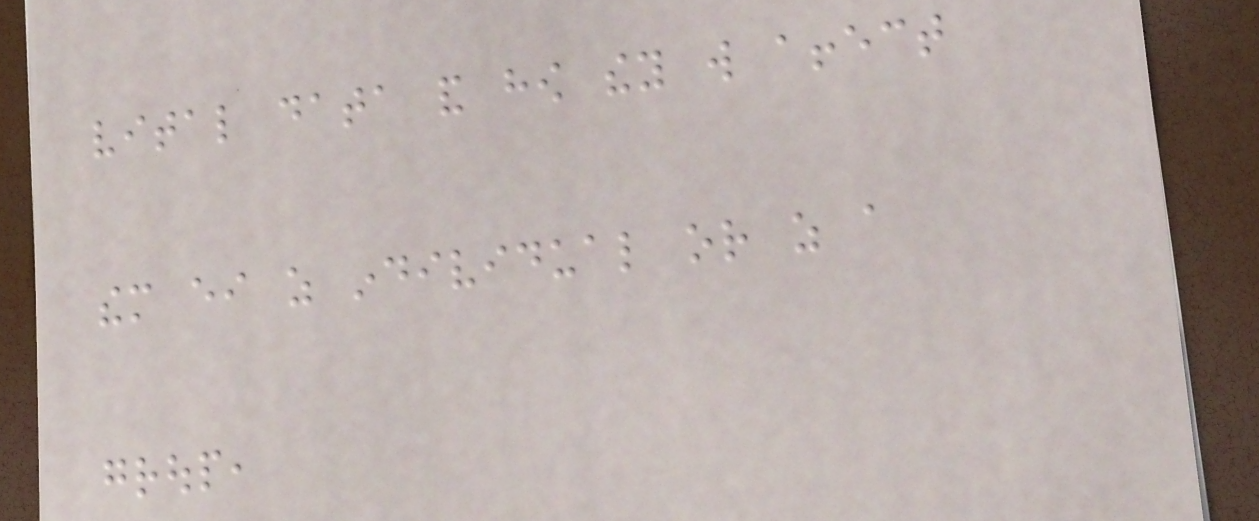vital data and how they will affect
them either as individual or as a
group,
